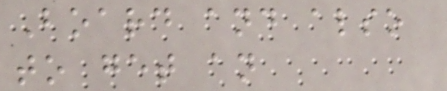Board and also
to get an
